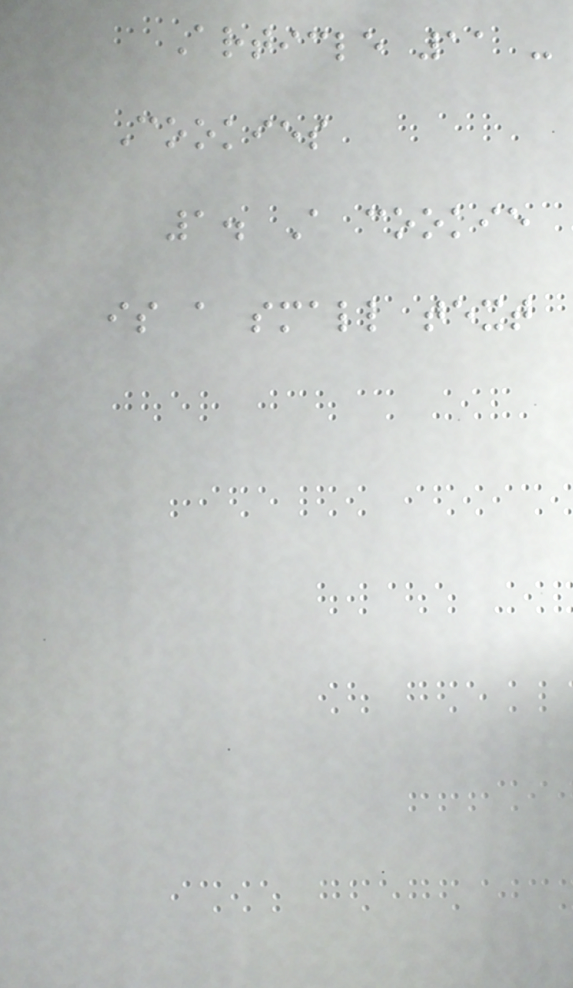Article 11 -
Cookies
1. A cookie
is a small text
